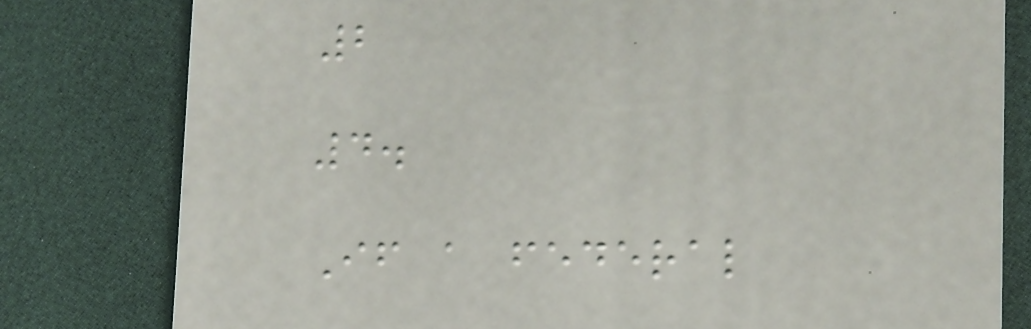2
4.
If a federal
